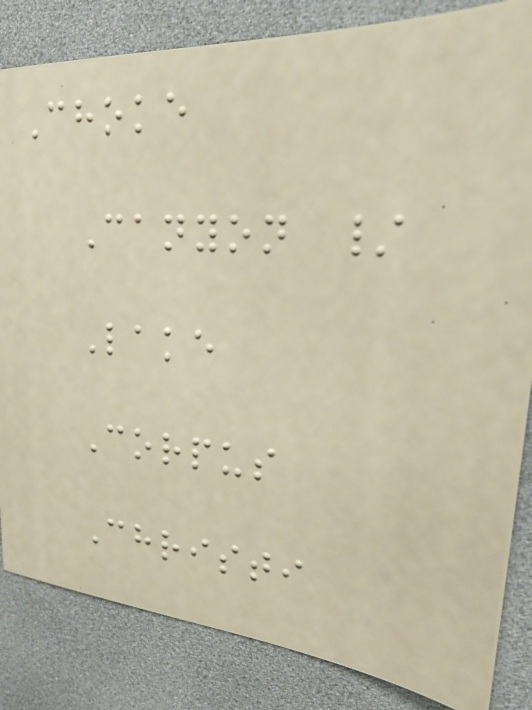Choke
Canyon /
Lake
Corpus
Christi
